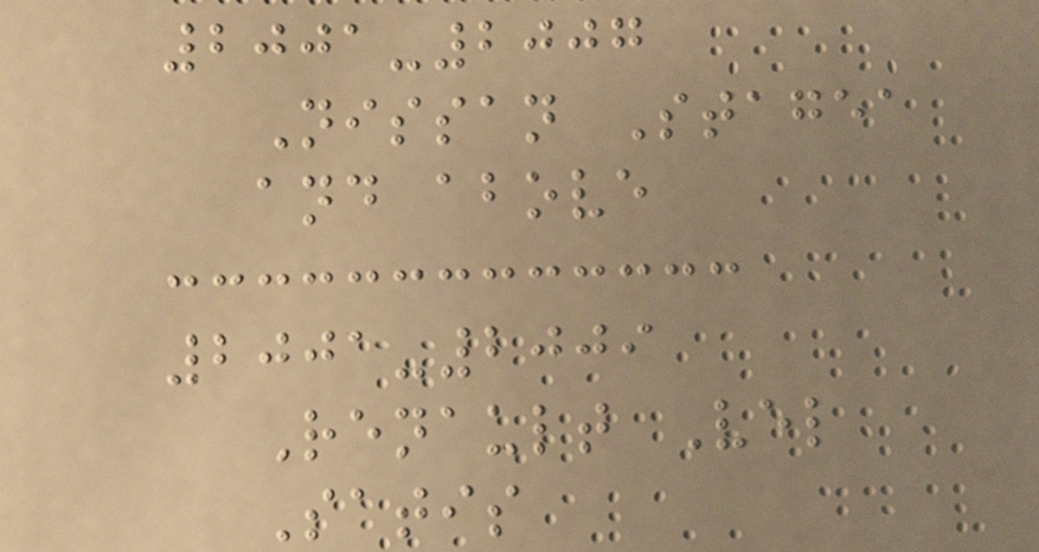2001-2007
Nissan Stagea
and above
2001-2009
Renault Vel
Satis
